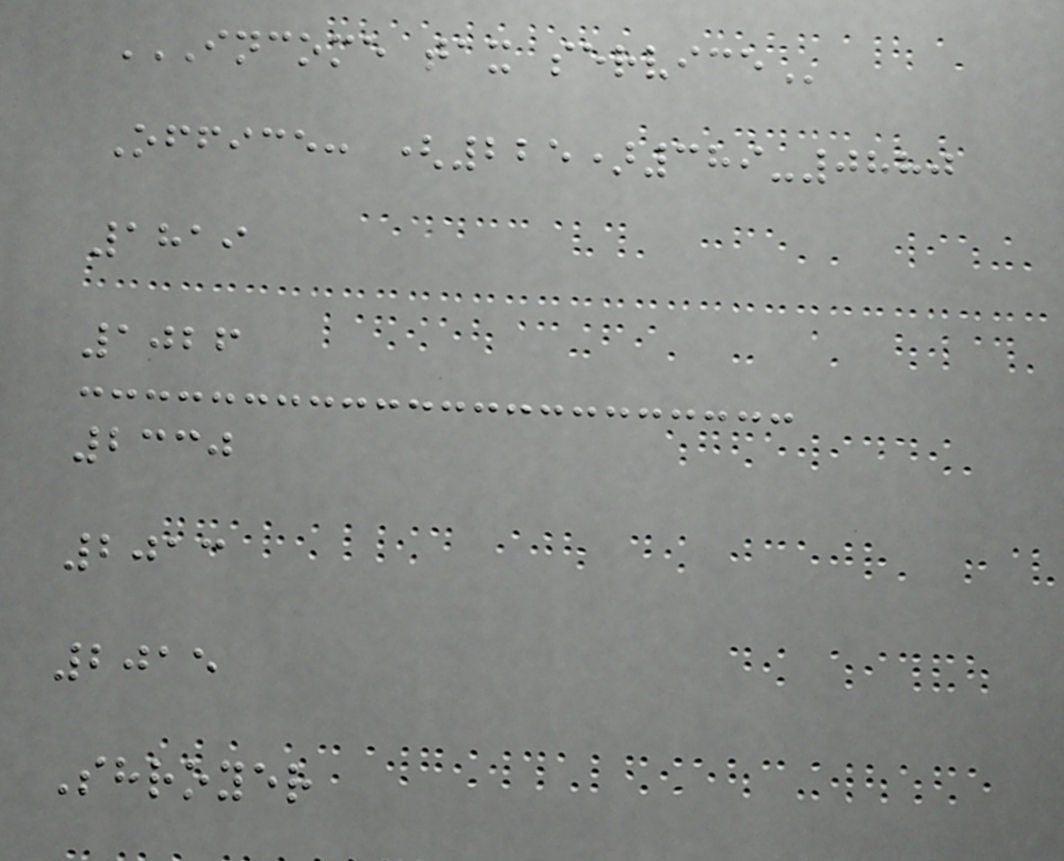INCOME TAX SERVICE
Office: (225)389-0880
1819
1026
2330
2013
2015
Shroyer
